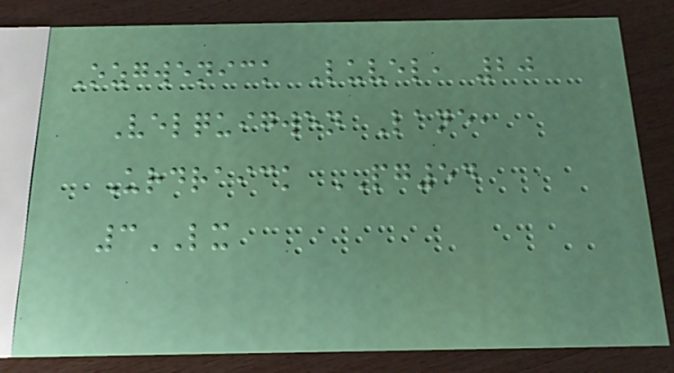Ozgwenick Luvel, 20
Velquigwen Lane,
Urdraick PG54
3LX
